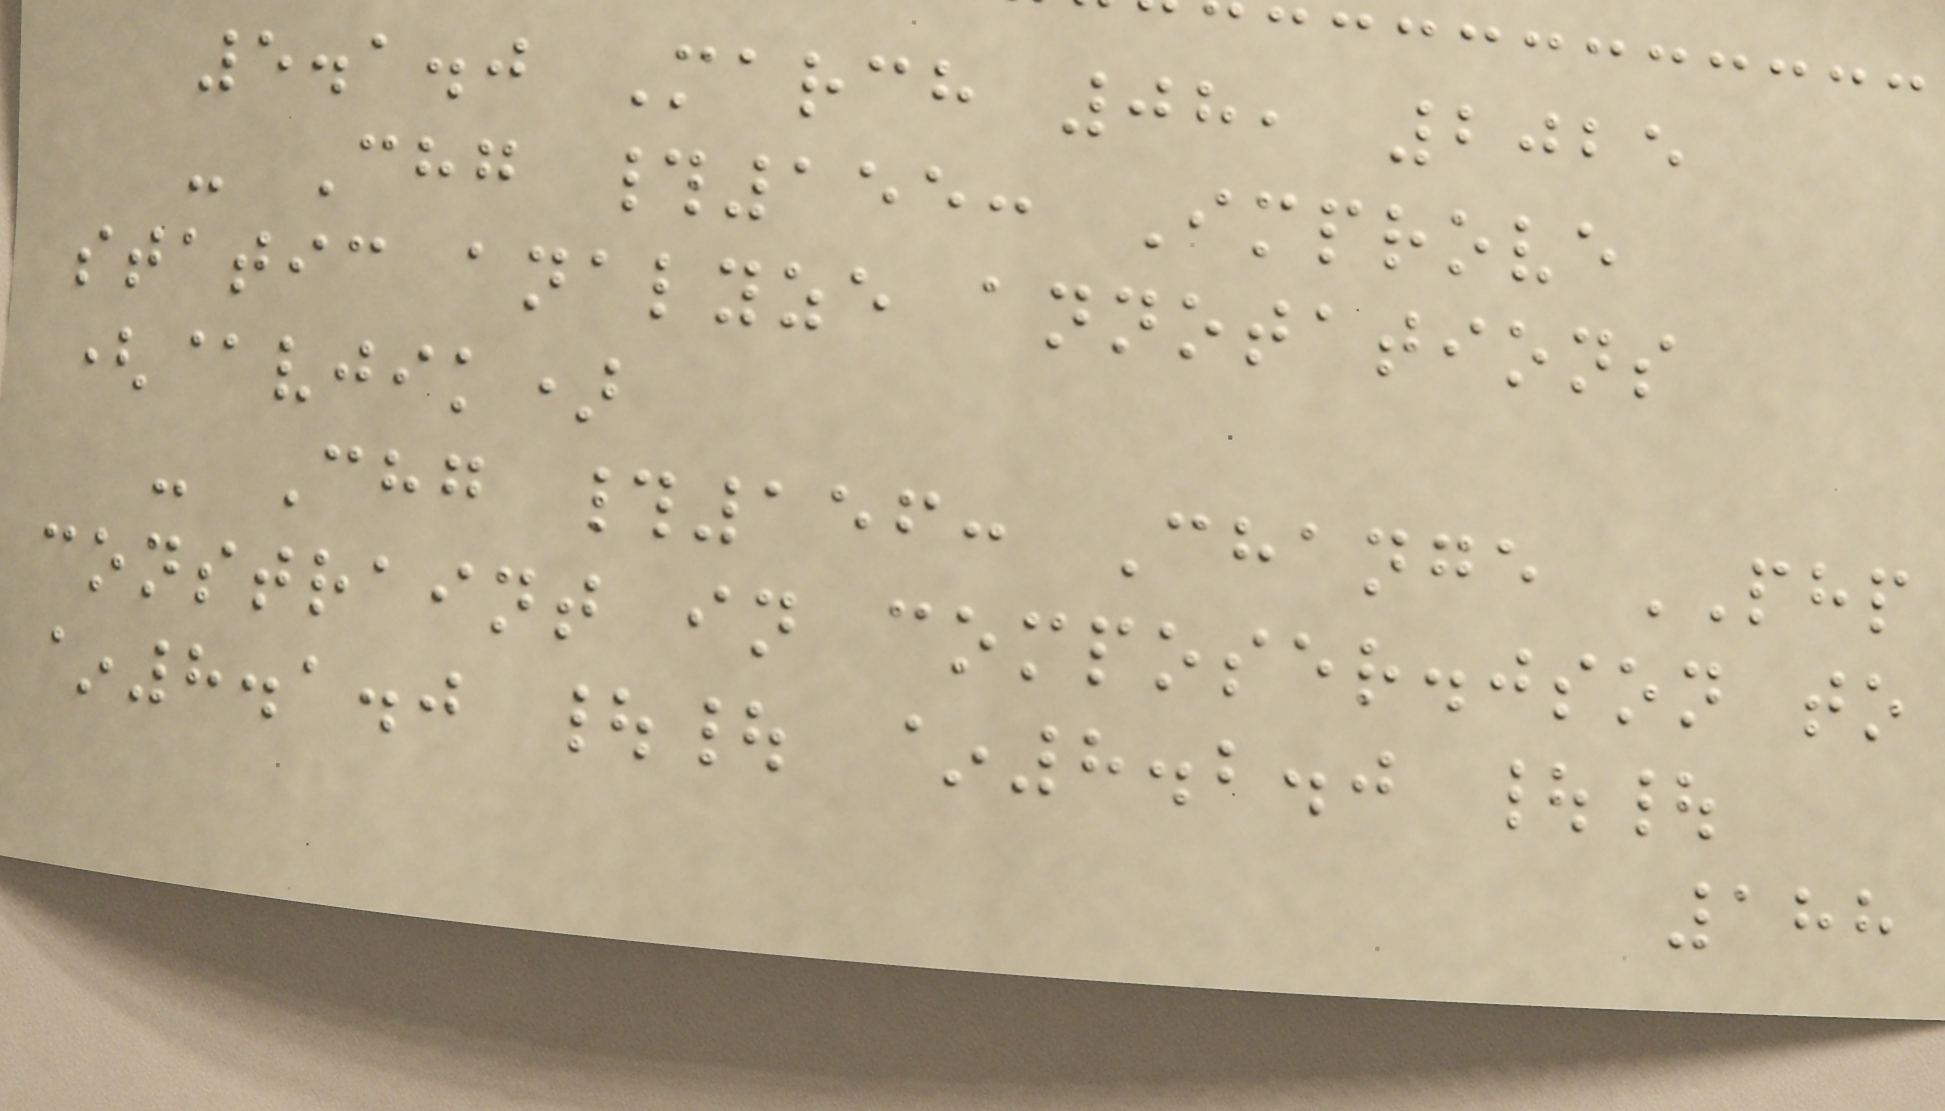5.1.0 March 08, 2025
- Chg #155: Improve
static analyze annotations
(@vjik)
- Chg #156: Change PHP
constraint in composer.json to
~8.1.0 || ~8.2.0 ||
188
